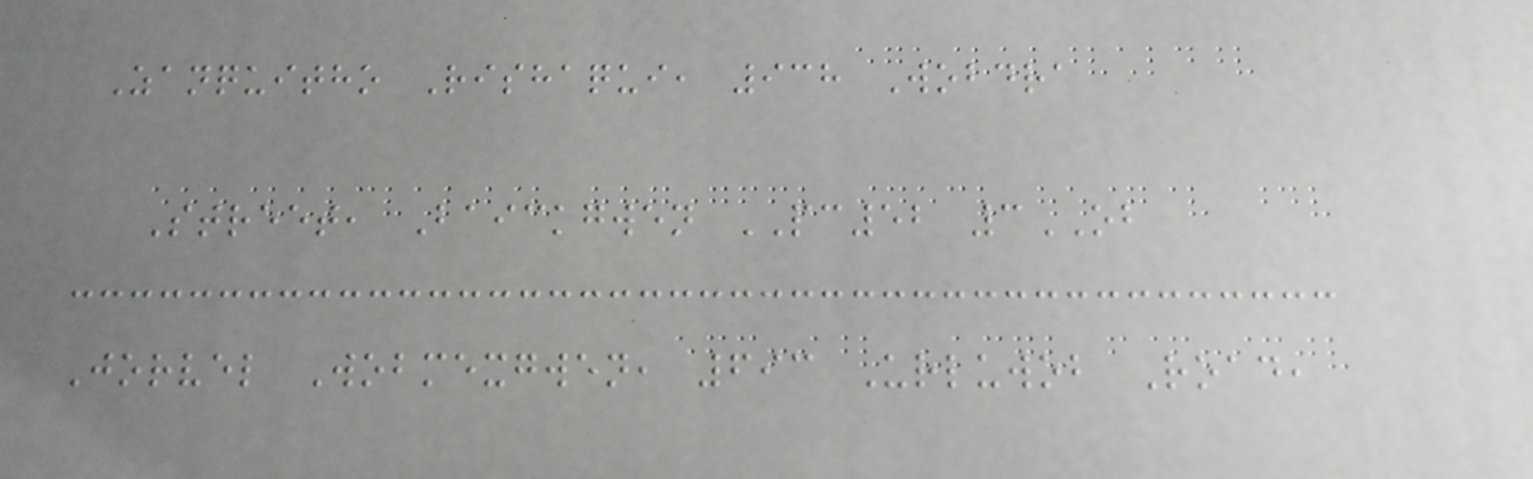Zanquitho Rishaqui, 938 Wobdra
Street, Baickgwen PC52 3OB
Jorvel Wobmexgwen, 693 Urluwob Road,
